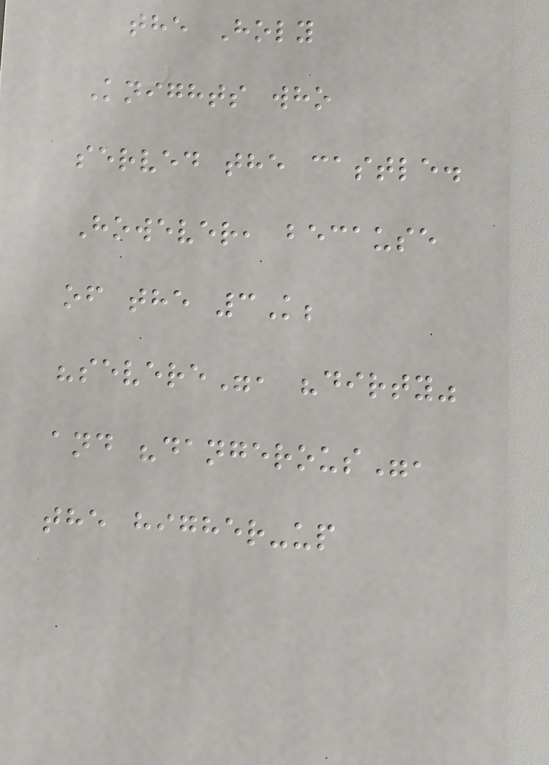the Holy
Knights who
served the castle.
However, because
of the 3K;
"severe", "dirty"
and "dangerous",
the higher-up
